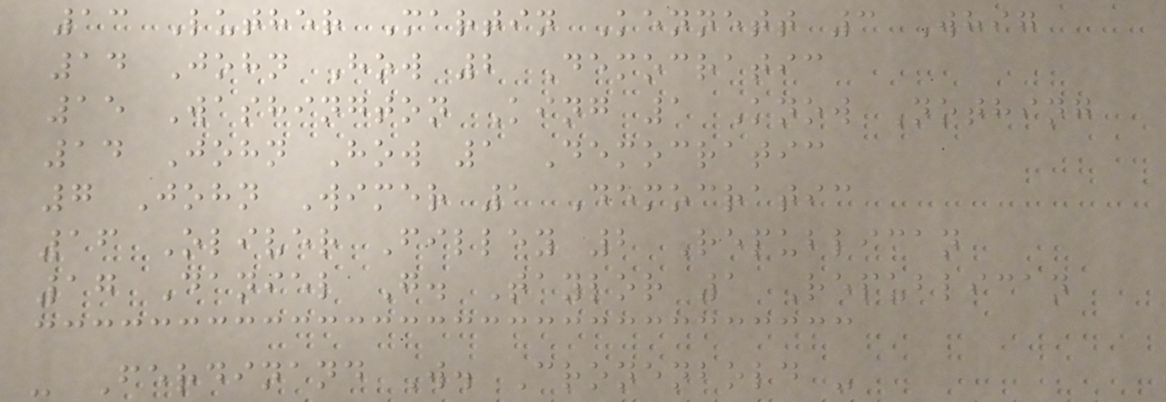13 Luther Martin Kennett 3 Whig
14 John How 2 Democratic
15 Washington King 1 Know Nothing
14 John How 1 Democratic
7 John Wimer 1 Democratic
16 Oliver Filley 2 Republican
17 Daniel G. Taylor 1 Republican
- Ferdinand W. Cronenbold -
